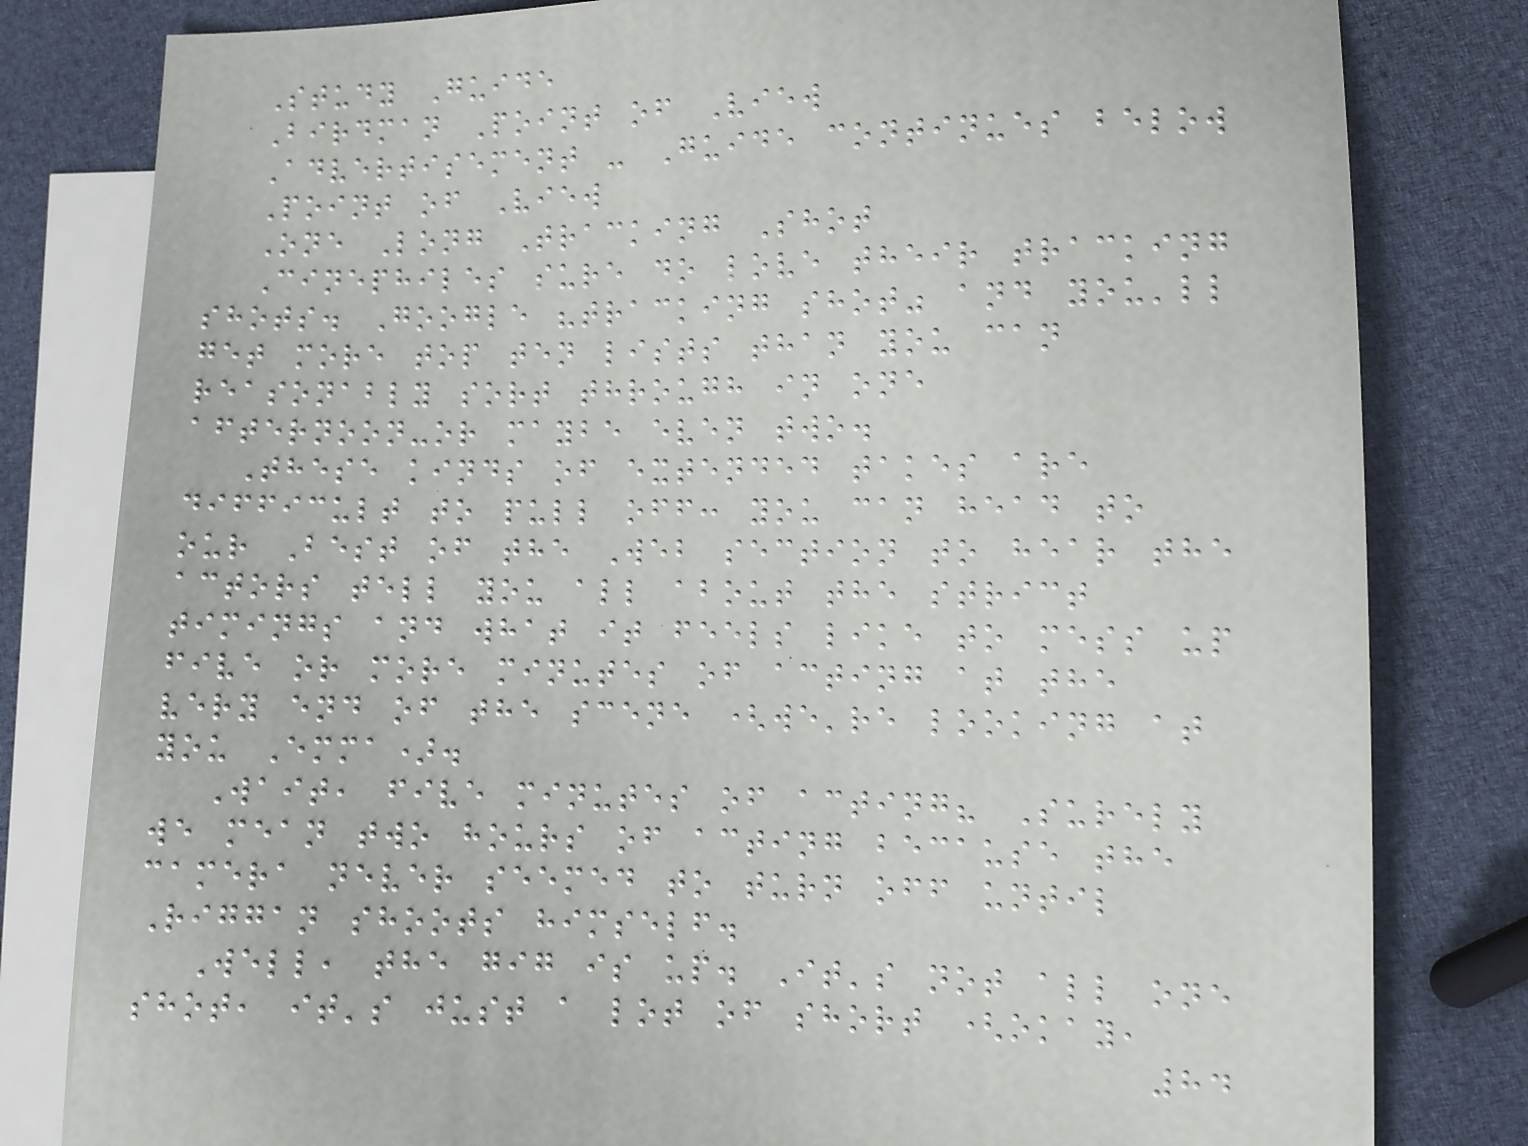Study Guide
Birdman Point of View
Advertisement - Guide continues below
Point of View
One Long Tracking Shot
Cinephiles sure do love their tracking
shots. Google "tracking shot" and you'll
get more top ten lists than you can
reasonably sort through in one
afternoon-or maybe even two.
These kinds of extended takes are
difficult to pull off: you can head to
our Best of the Web section to hear the
actors tell you all about the strict
timings and what it feels like to mess up
five or more minutes of acting at the
very end of the scene (we're looking at
you Emma).
Wait, five minutes of acting? Surely
we mean two hours of acting because the
camera never seemed to turn off until
Riggan shoots himself.
Well, the gig is up. It's not all one
shot, it's just a lot of short (okay,
84
